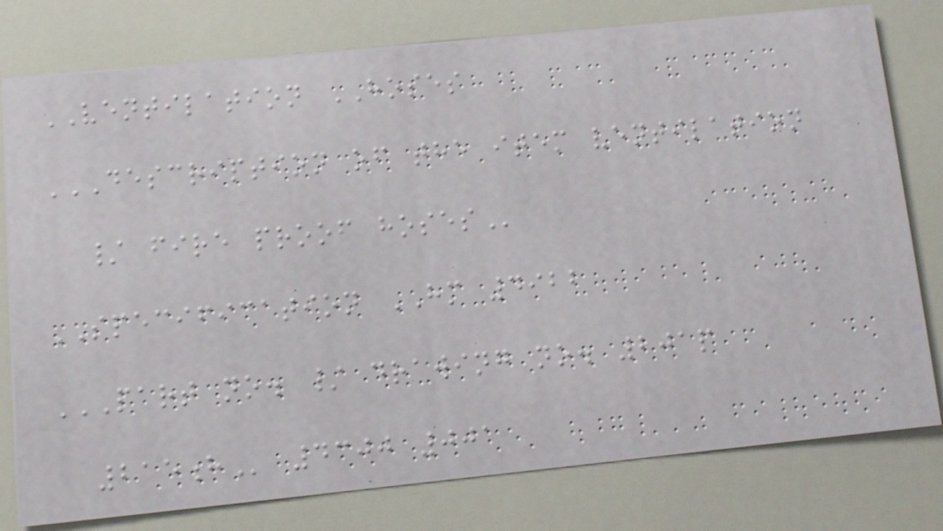VENTILATION HOSES
DESCRIPTION OF THE ITEM VENTILATION
/ FIRE PROOF HOSES
SPECIFICATION HM 4922
PART NO. / DRAWING NO. 201P
215H 4300 001
